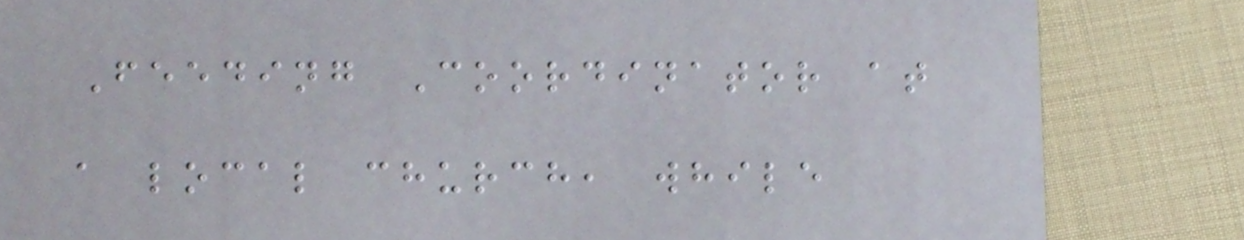Feeding Coordinator at
a local church, while
